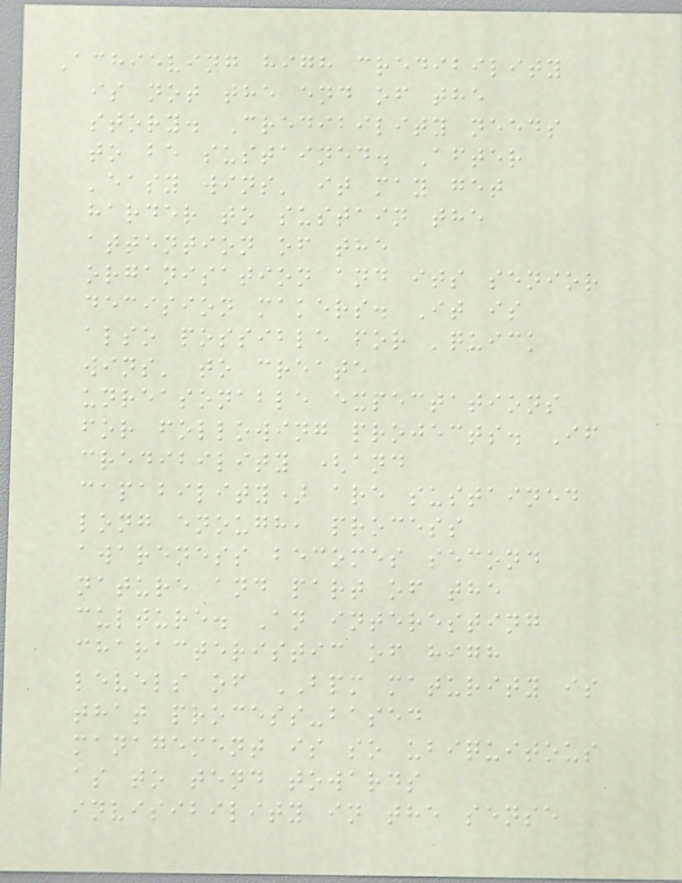Achieving high credibility
is not the end of the
story. Credibility needs
to be sustained. After
'easy wins' it may get
harder to sustain the
attention of the
organisation and its senior
decision makers. It is
also possible for 'quick
wins' to create
unreasonable expectations
for following projects. If
credibility (and
capability) are sustained
long enough, process
awareness becomes second
nature and part of the
culture. An interesting
characteristic of high
levels of BPM maturity is
that process-based
management is so ubiquitous
as to tend towards
invisibility in the sense
